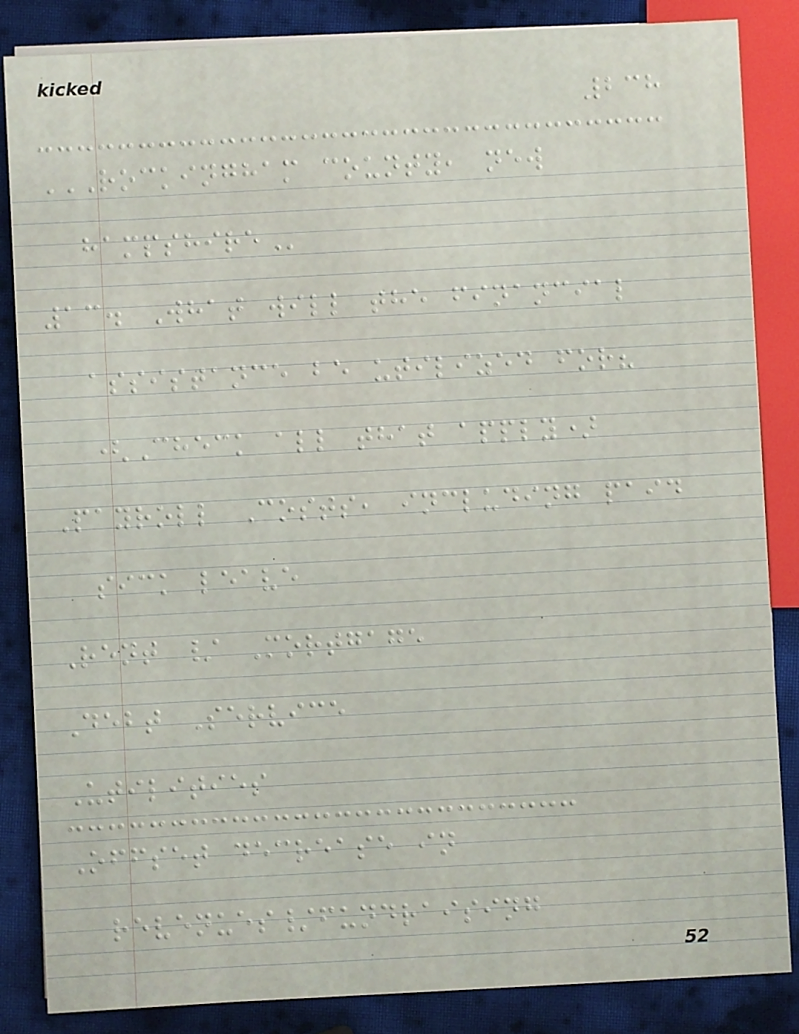238
ROCKINGHAM COUNTY, NEW
HAMPSHIRE
13. What will the financial
assistance be utilized for?
(Check all that apply)
Payroll Costs, including paid
sick leave
Rent / Mortgage
Debt Service
Utilities
Offset decrease in
revenues/fundraising
